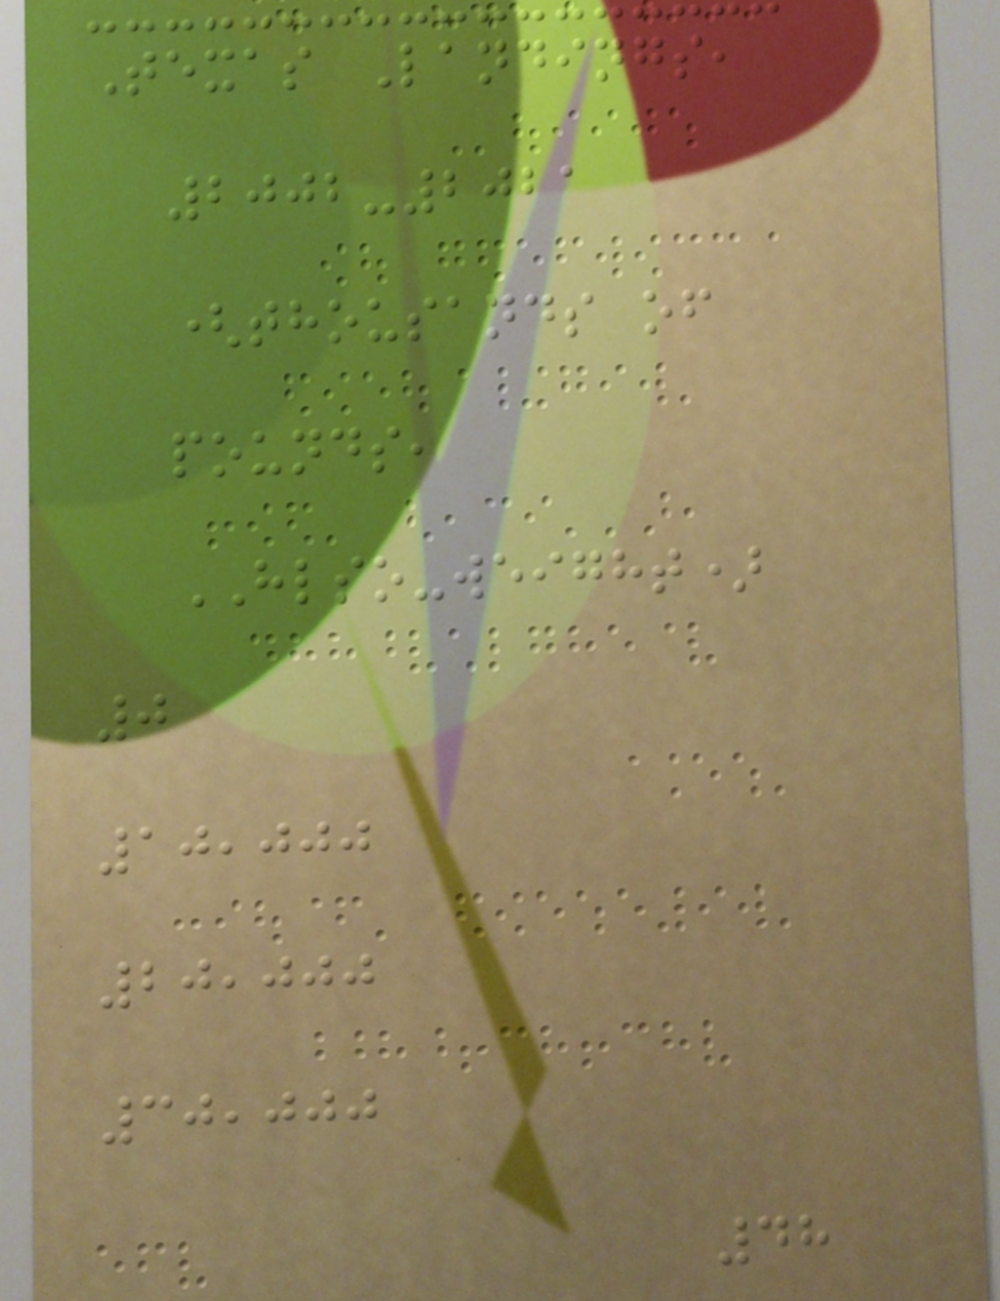Texas Landings,
2002-2021
(thousands of
pounds,
HLSO-weight)
0
10,000
20,000
30,000
48
